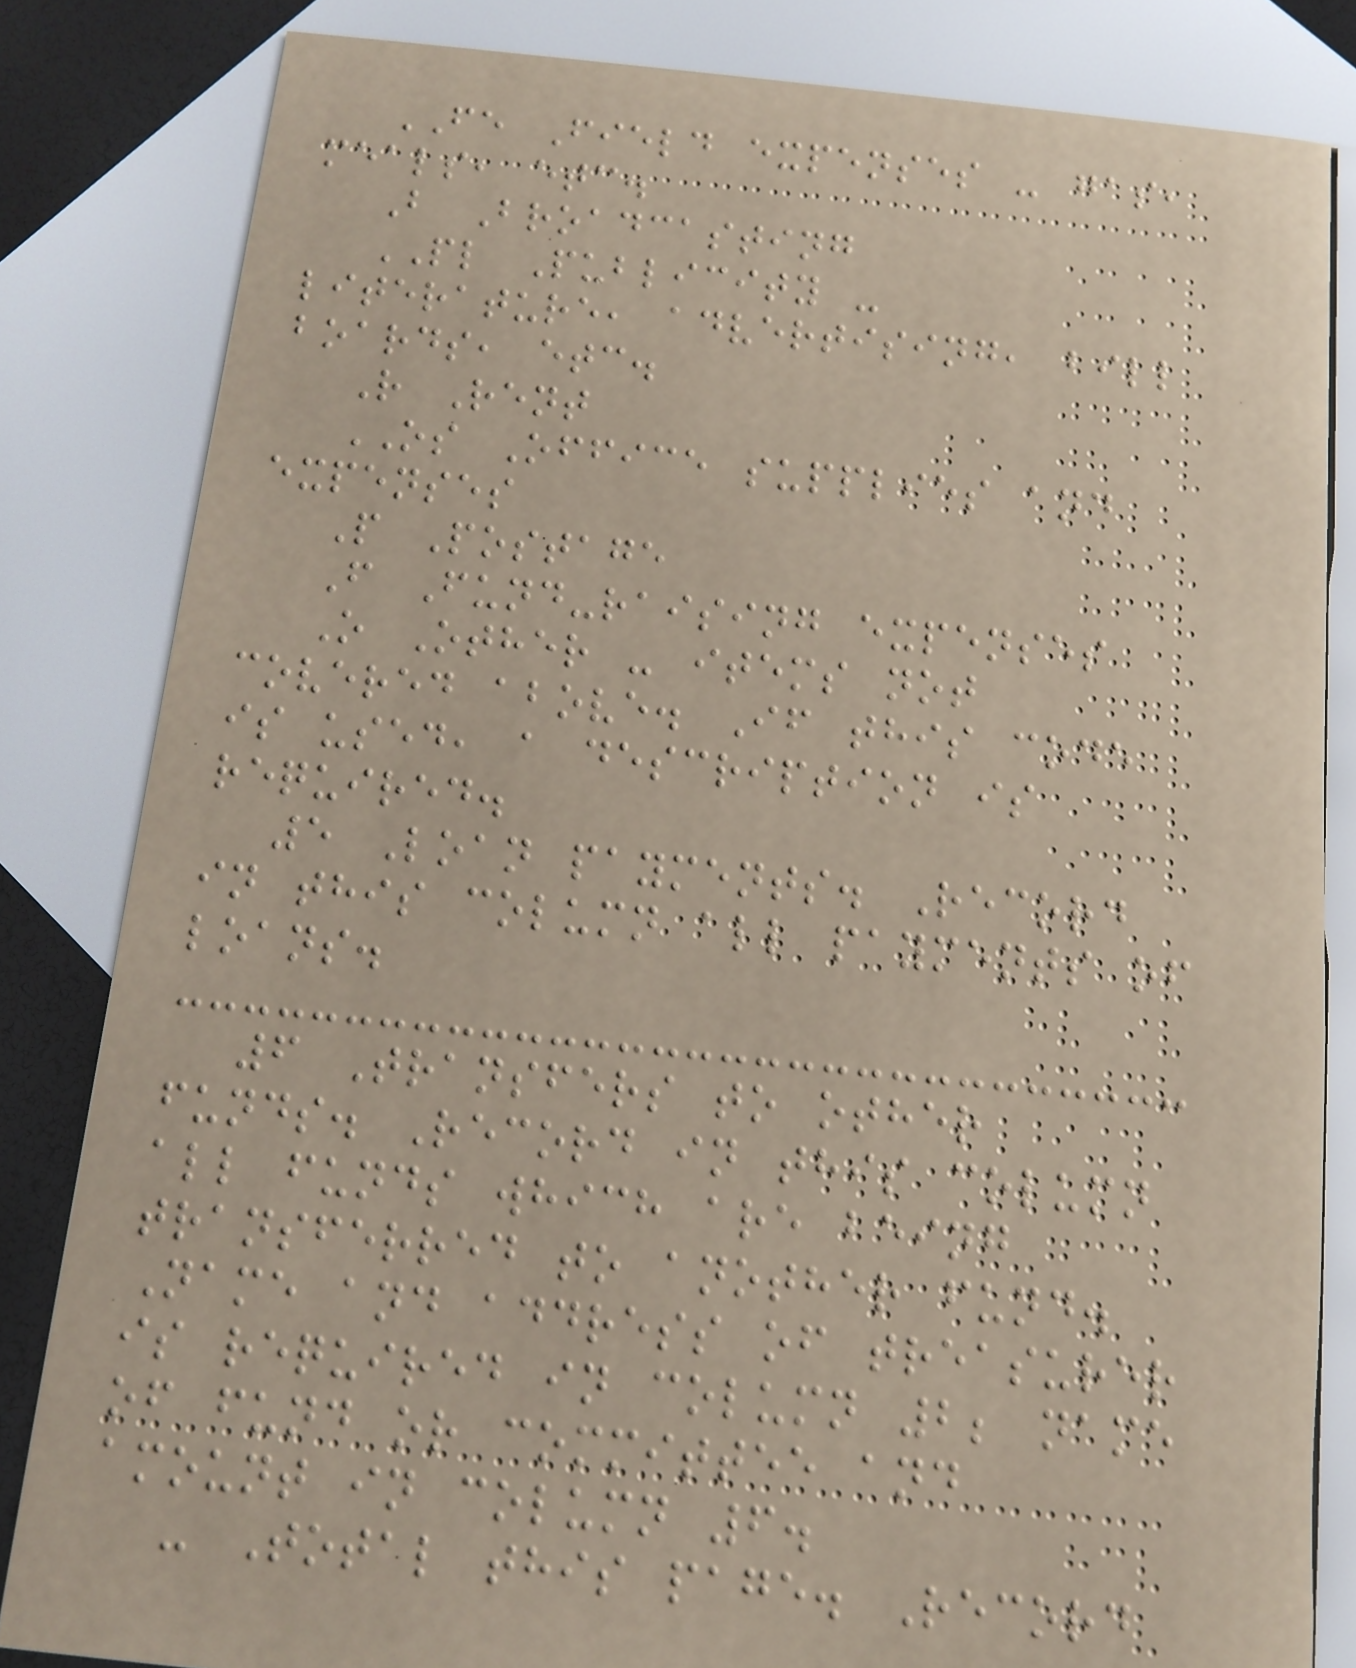FE Field expenses - gas,
meals, etc.
B Broadcasting
PL Publicity -
literature, advertising, bill
boards, etc.
R Rent
OS Office supplies and
expenses
P Postage
F Fund-raising expenses
O Other - items not
covered above. If this code
is used, a description is
required.
5 Loan payments. Record
in this column all payments of
loans.
6 Transfers to other
funds. Record in this column
all funds which are being
transferred to another fund.
Name and address of treasurer
is required in column 2; name
of fund or committee and
amount in column 6.
- Total this page. Record
